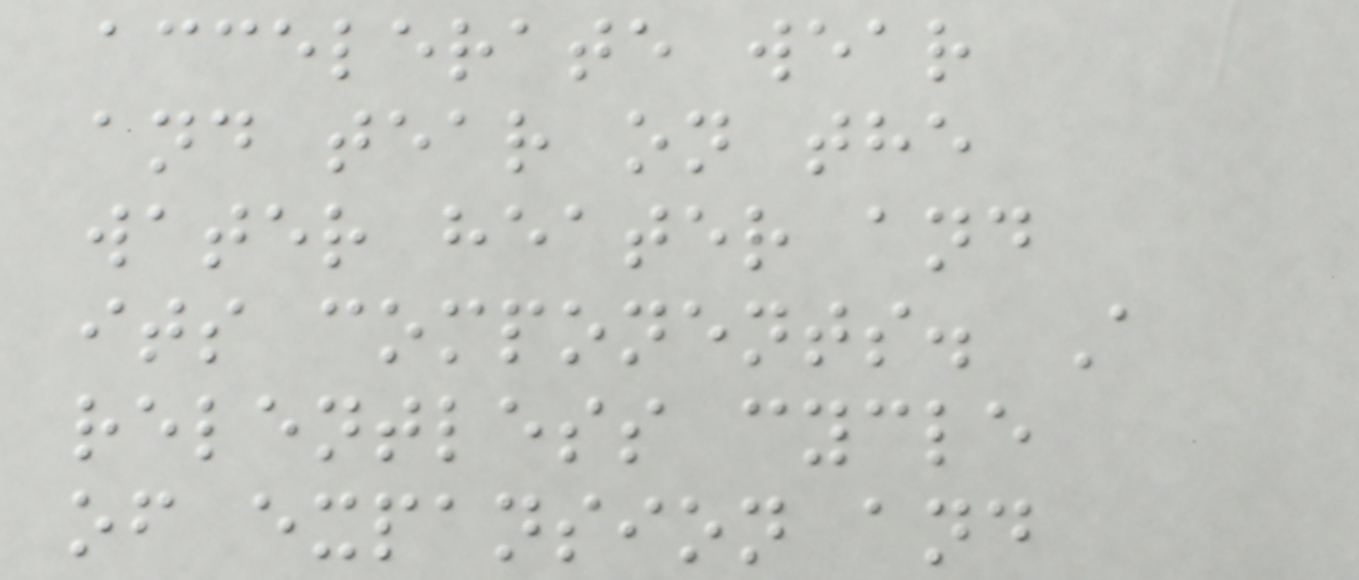accelerate wear
and tear on the
water heater and
its components. A
relentless cycle
of expansion and
